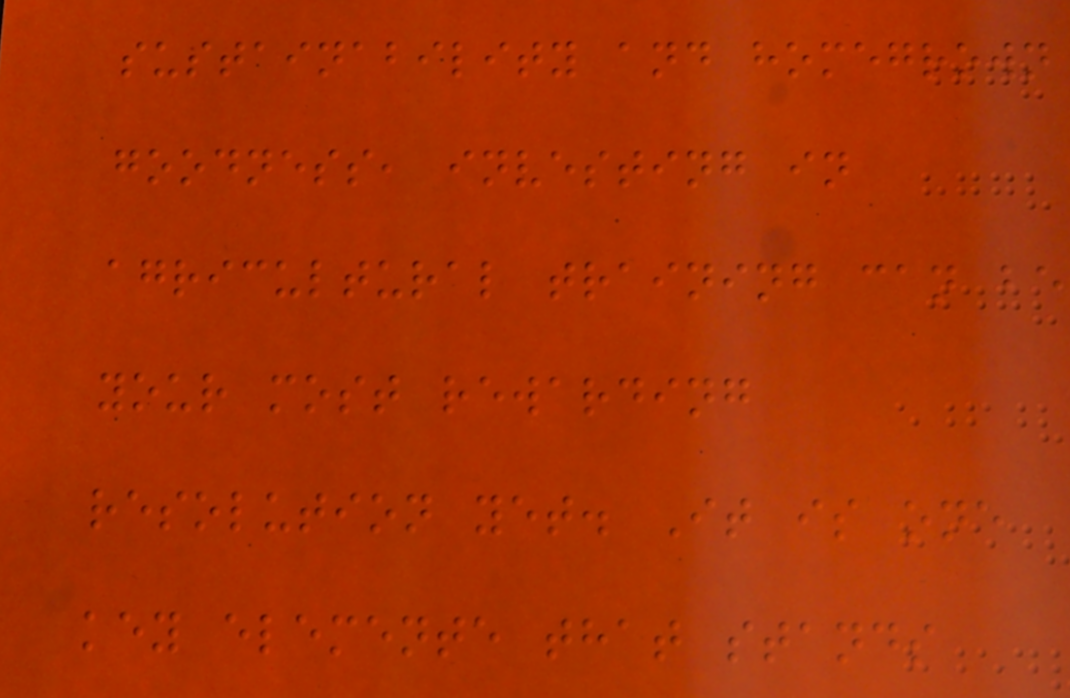sustainability and homegrown
goodness, investing in
agricultural training can be
your most rewarding
resolution yet. It is one
key elemente that stands
